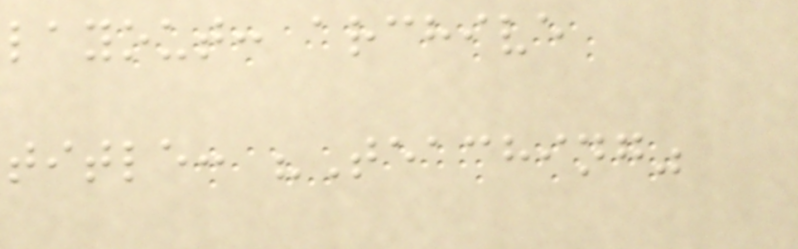layout: archive
title: "Teaching"
